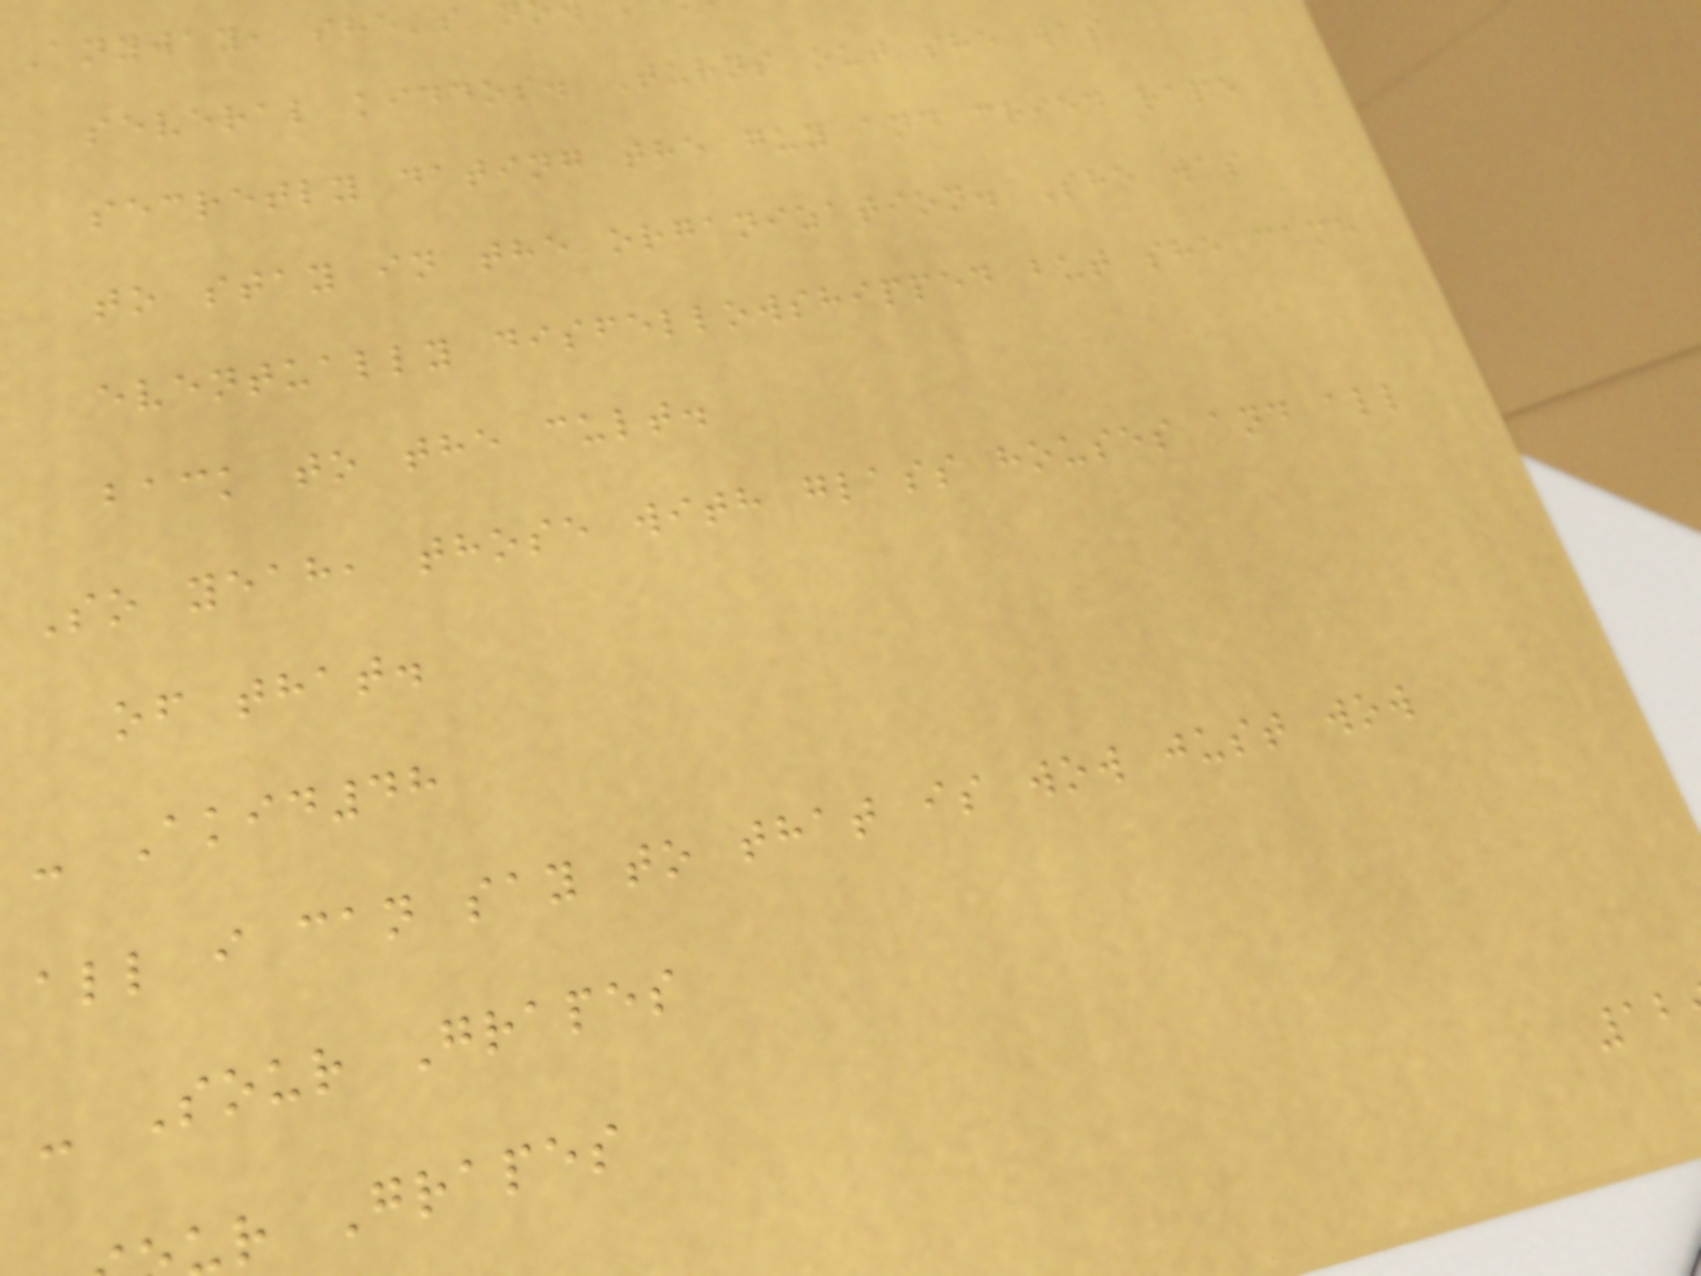Anyway, she's n
several kiddos. Turns out she was
secretly dating the guy and cried rape
to stay in the organization. She was
eventually disfellowshipped but she came
back to the cult.
So yeah, those with glass houses and all
of that.
- Akid48
all i can say to that is wow just wow
- Sour Grapes
r Grapes
